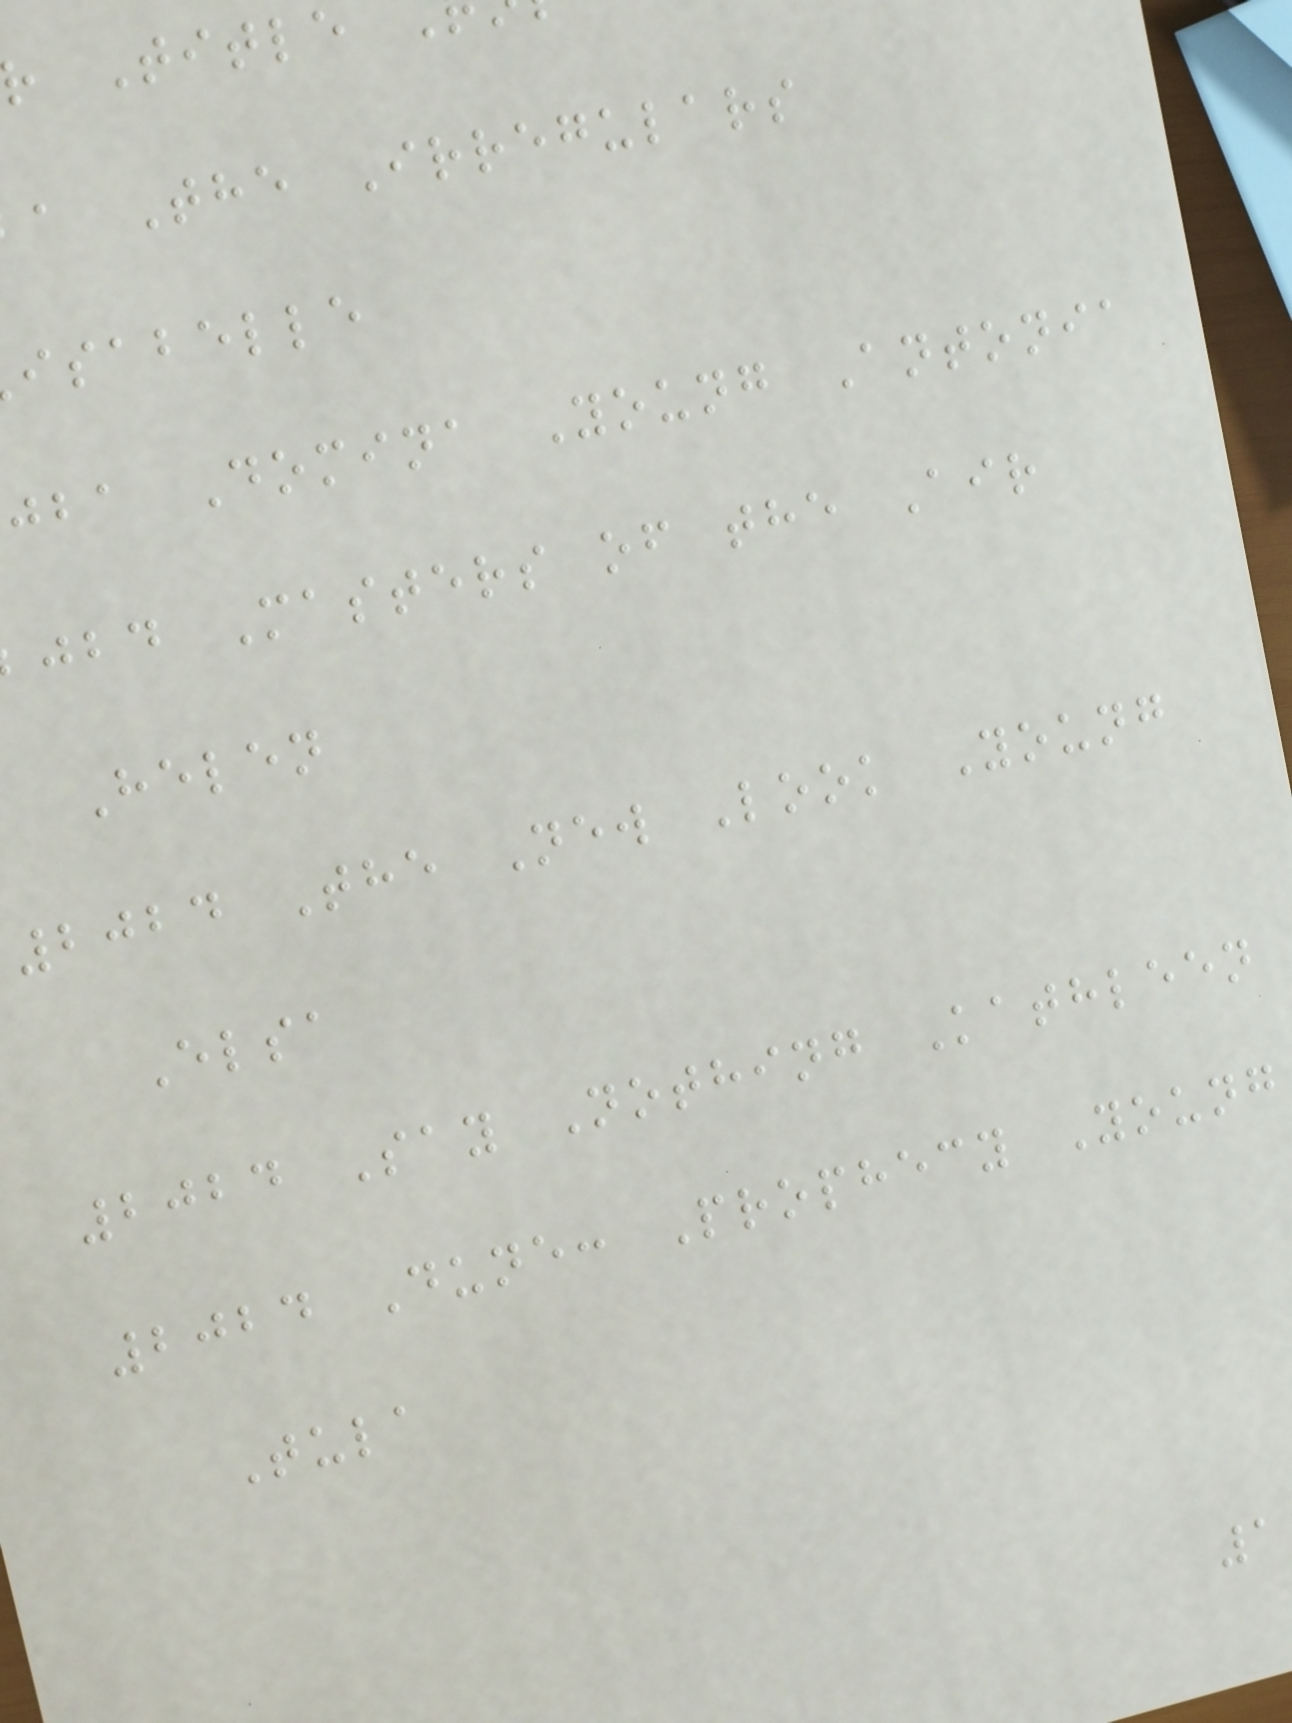a The Irregulars
isabelle
jba Domina Young Antonia
jbd Masters of the Air
Helen
2024 The New Look Young
Elsa
2024 Say Nothing Kathleen
2024 Dune: Prophecy Young
Tula
